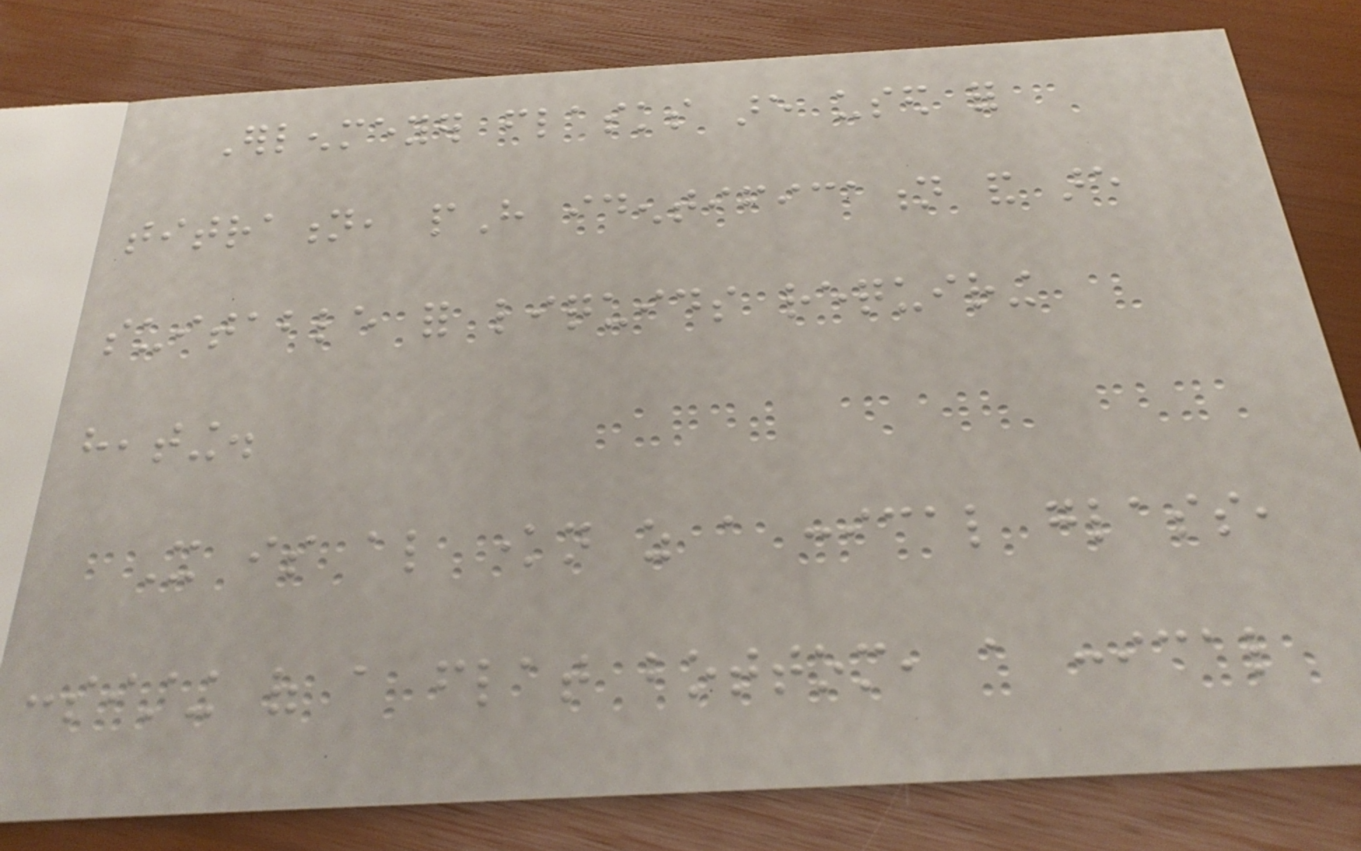Erlenmeyer flasks are used for
titration, pH identification and are
suitable for liquids requiring
heating.
It is also known as a conical glass,
consisting of a flat bottom, a conical
